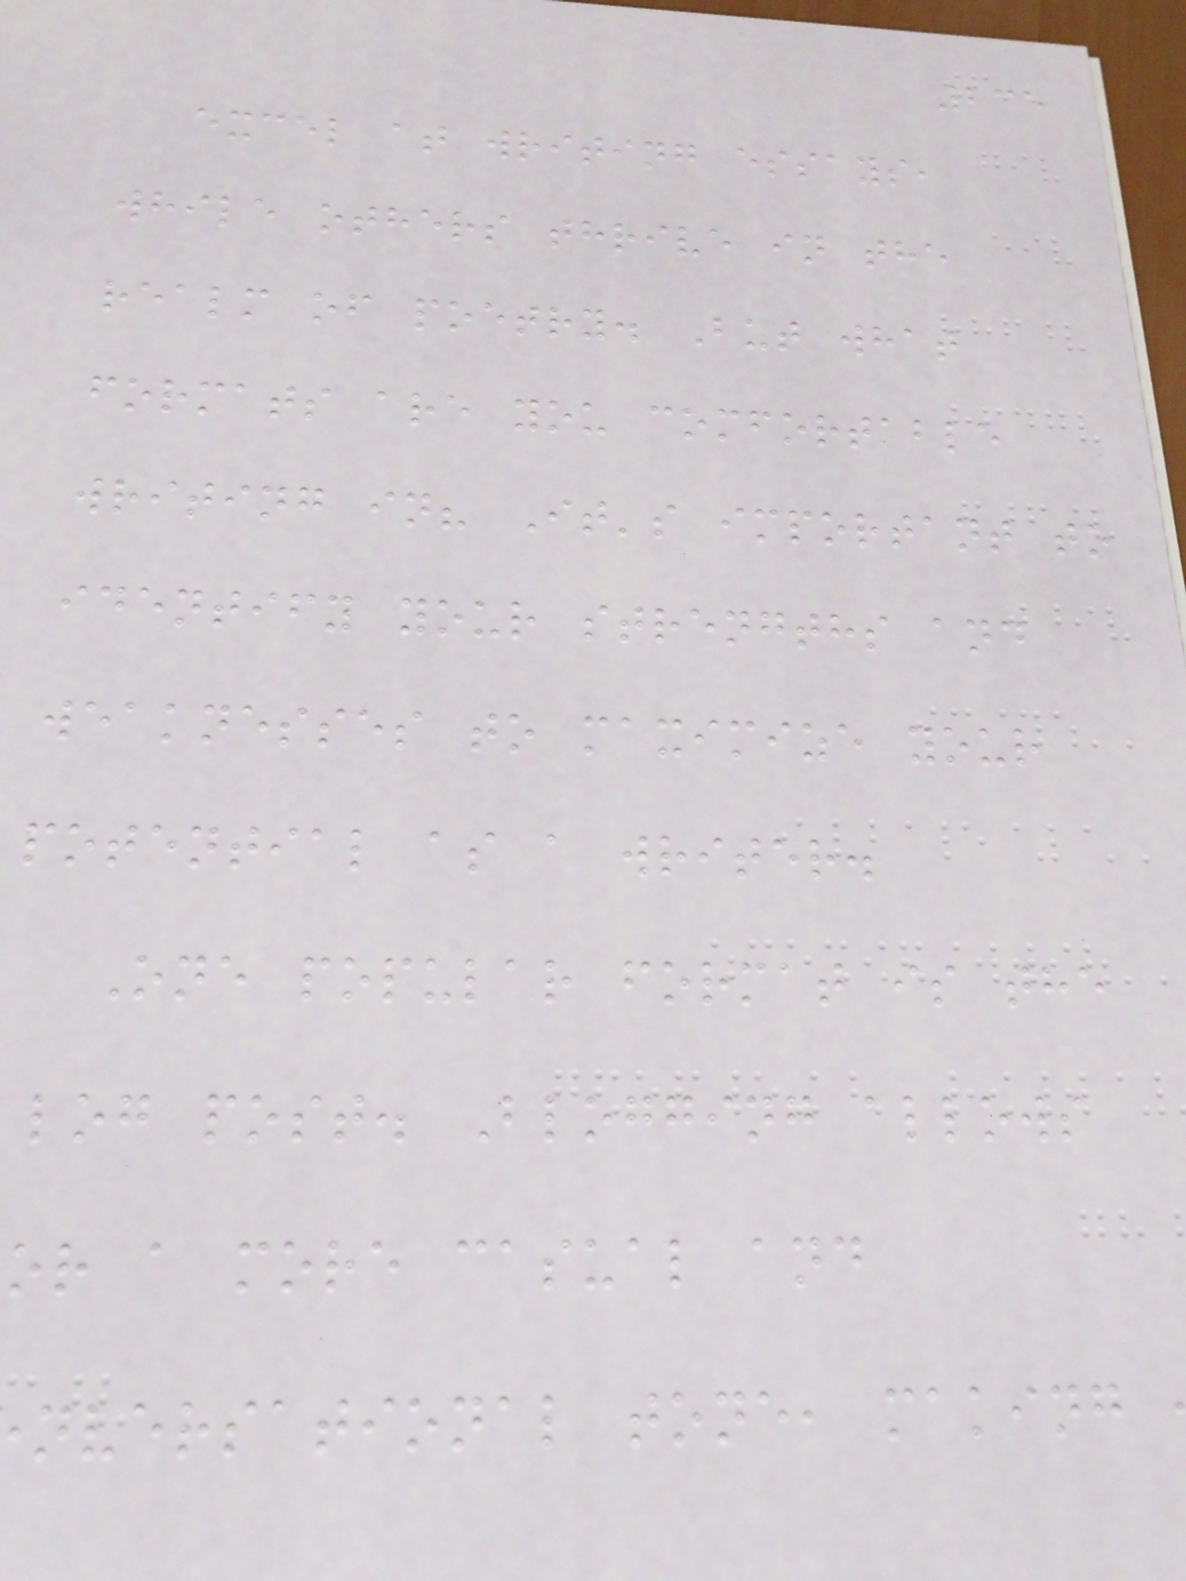235
excel at writing essays,
while others thrive in the
realm of poetry. But what
formats are you comfortable
writing in? It's important to
identify your strengths and
weaknesses to maximize your
potential as a writer.
One popular format is the
log post. Blogging allows
or a more casual and
nversational tone, making
